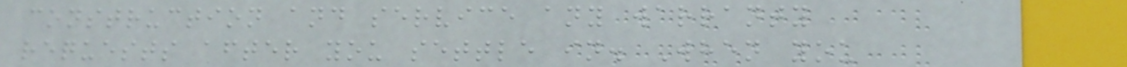construction and service any warranty
requests after you settle in. When you
